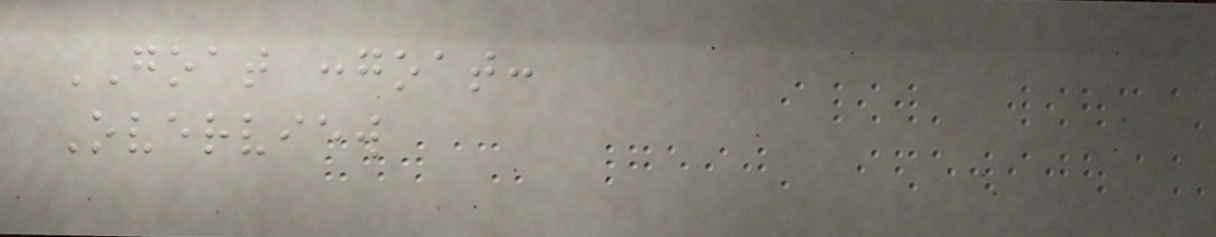GOAT :goat:
Overview
